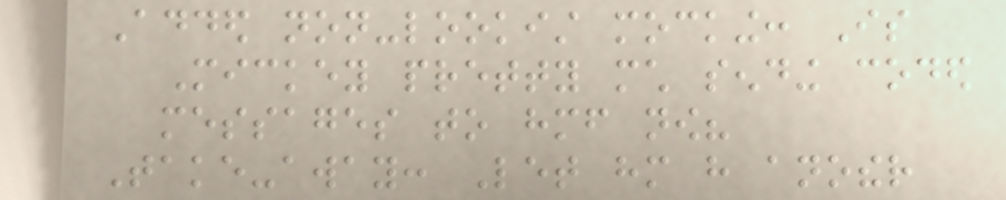Added non-lookist mocking: Is
Mickey pretty much sending coded
messages to himself now?
Take-away: Let him have another
